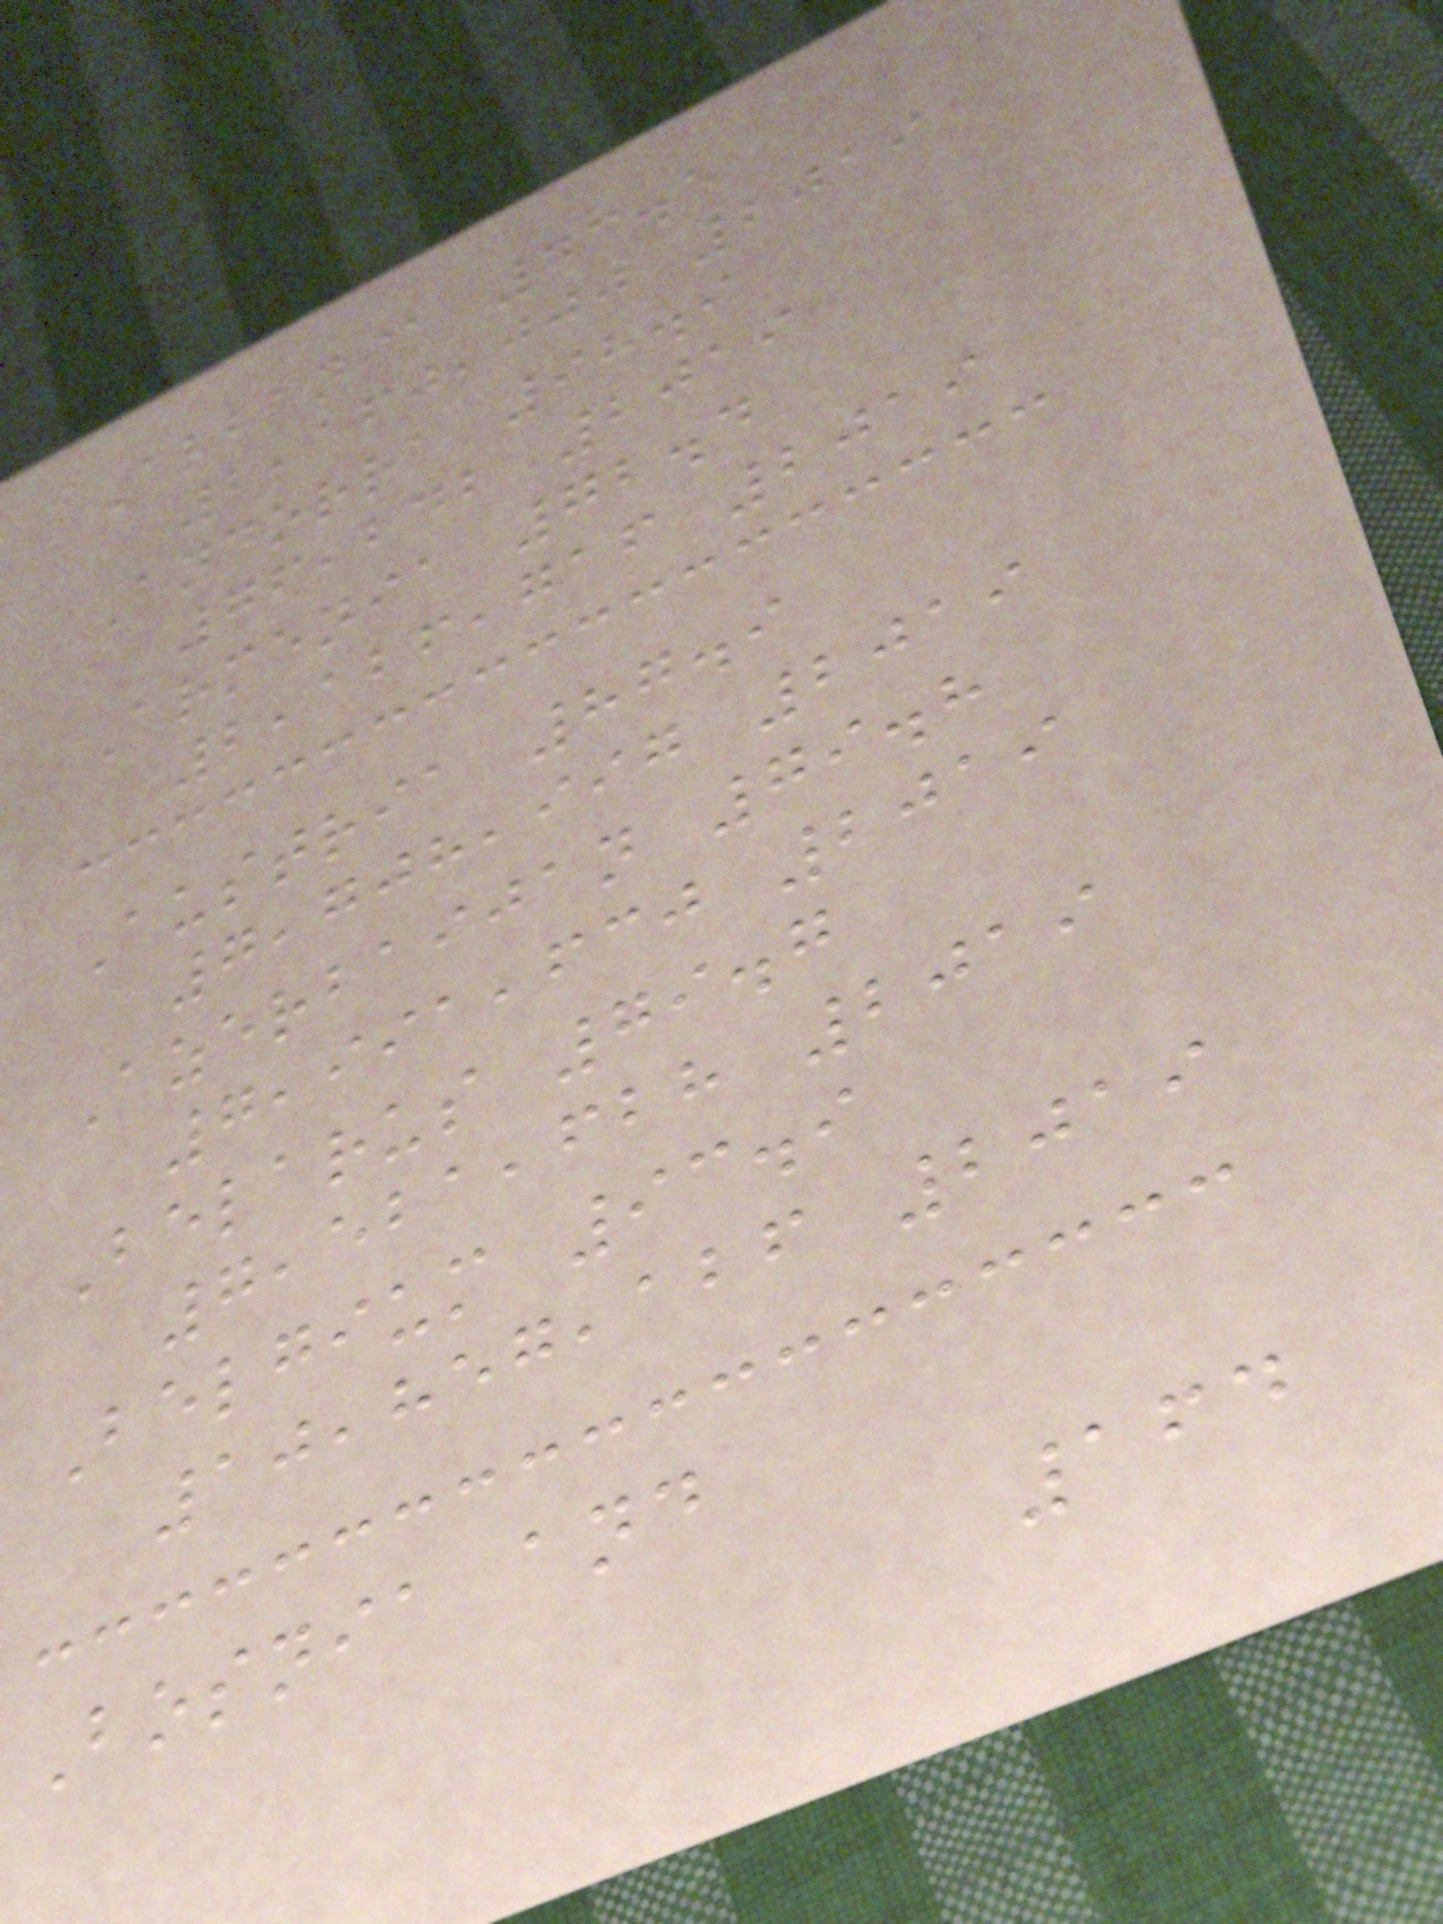Albania 73.5
2,160,000 2019
Andorra 98.9
76,242 2019
Armenia 72.4
2,126,716 2019
Austria 87.9
7,708,997 2019
Azerbaijan 79.8
7,991,630 2019
Belarus 79.7
7,521,628 2019
Belgium 93.9
10,857,126 2019
Bosnia and
164
